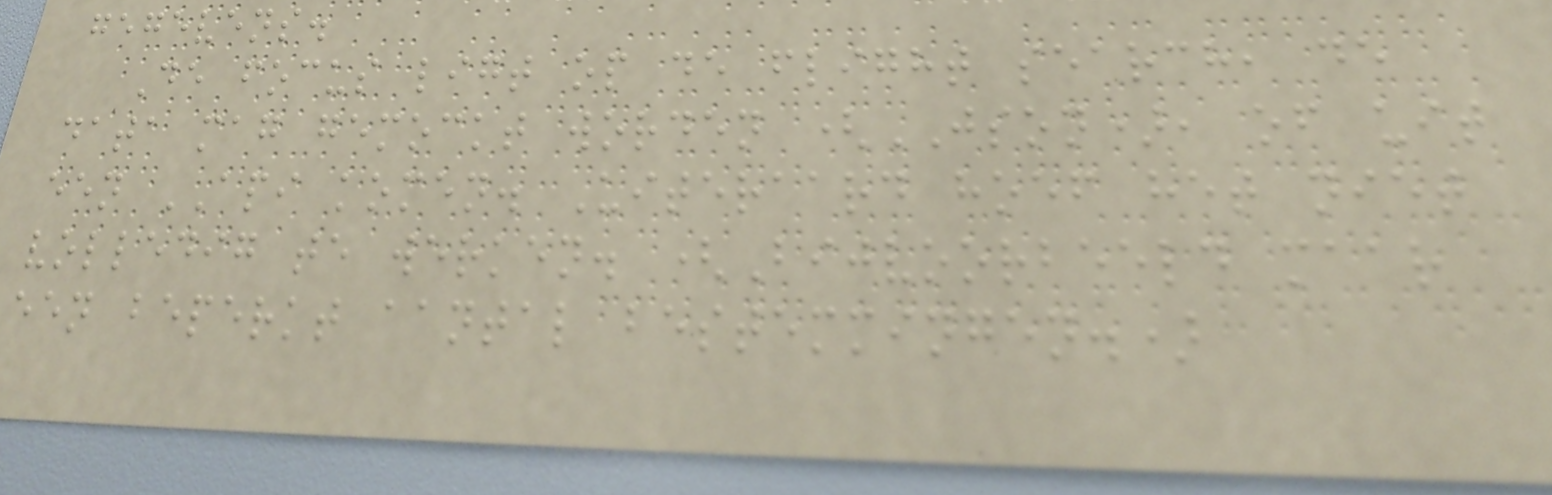gegevens.
De focus ligt op de flight search, de
data mag gemockt worden (JSON), of uit
een API komen. Uiteraard hoef het niet
volledig te werken. (Bijvoorbeeld maar
een beperkt aantal bestemmingen.)
